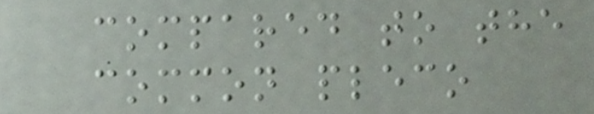compared to the
common pleco
